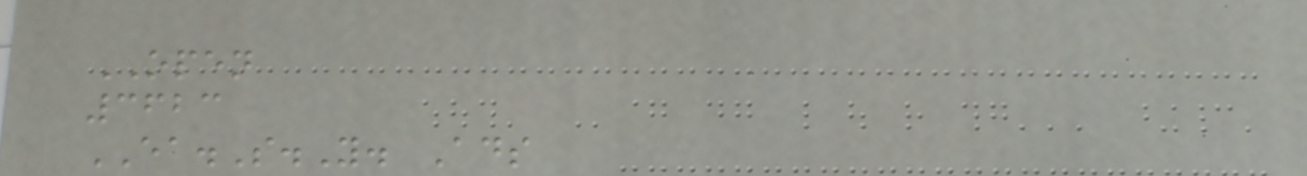OPEN
3623
EA.S.Y. Ads
